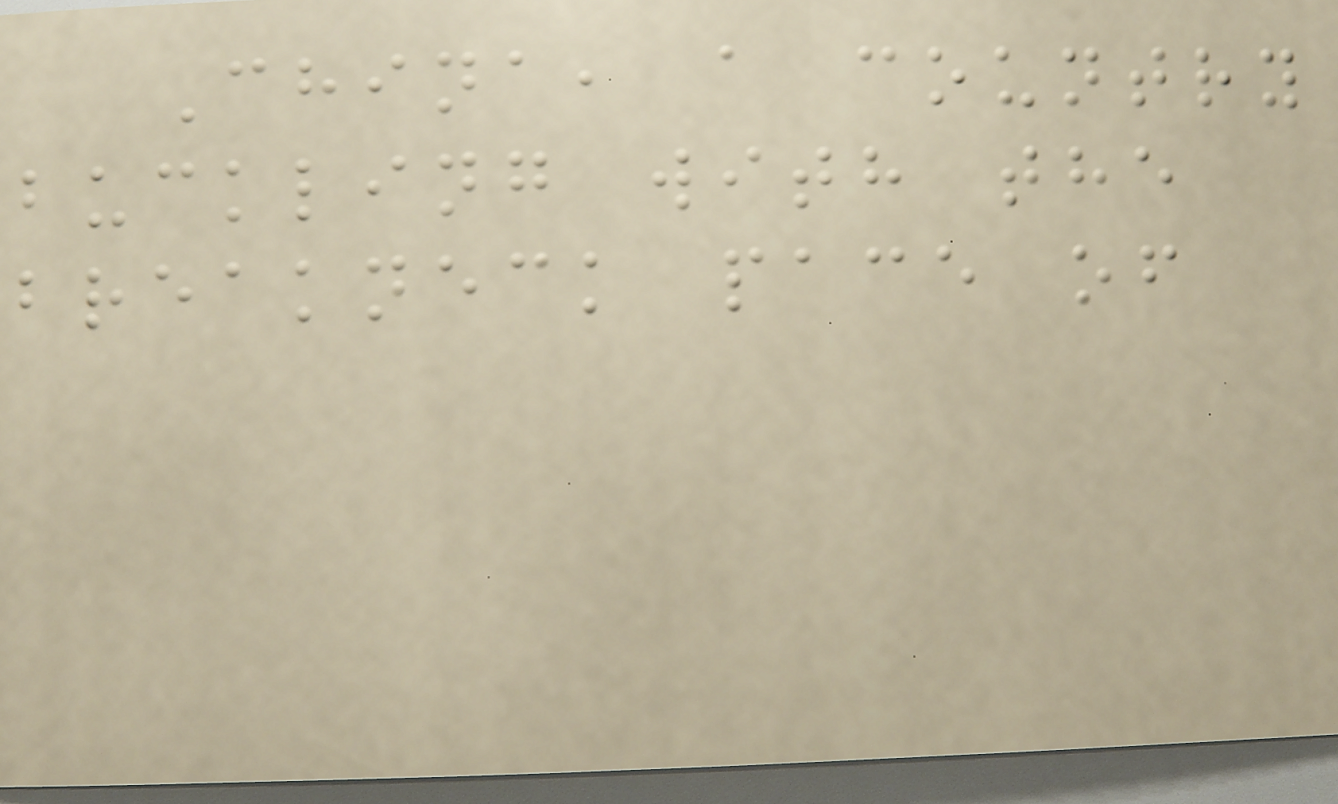China, a country
buckling with the
breakneck pace of
